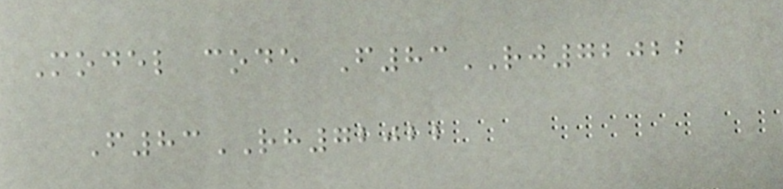Model code F83RJ72022
F83RH72022
